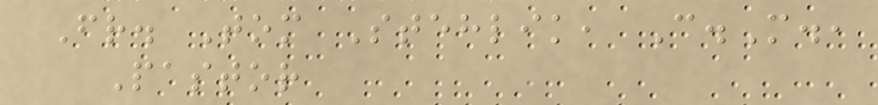Fr. Tom Stehlik, C.M.,
Pastor
